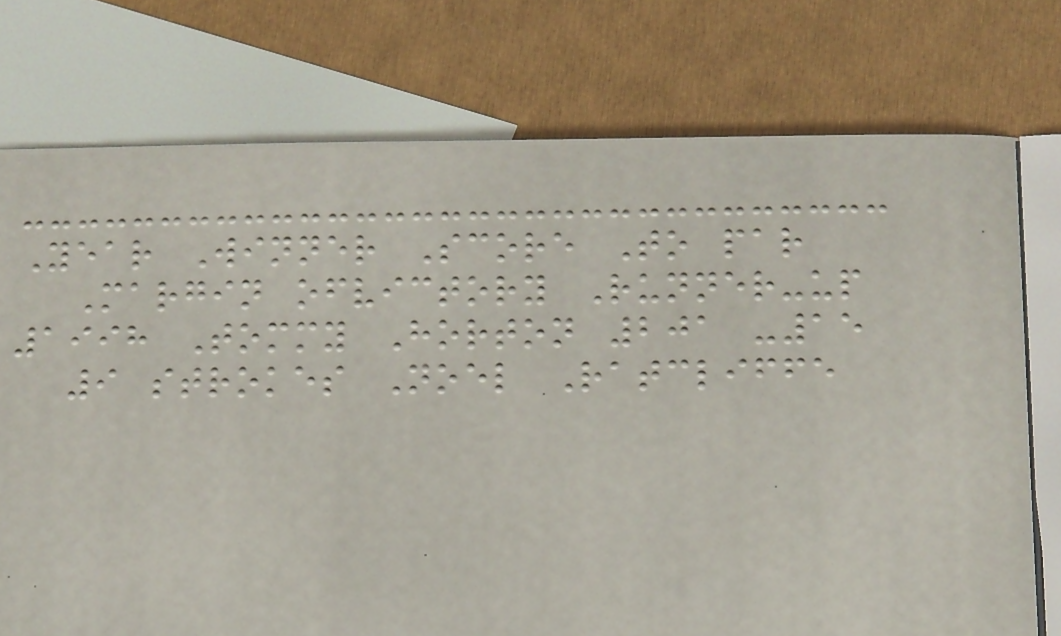Year Winner Score To par
Margin ofvictory Runner-up
1998 Tommy Horton 201 -15
9 strokes Noel Ratcliffe
